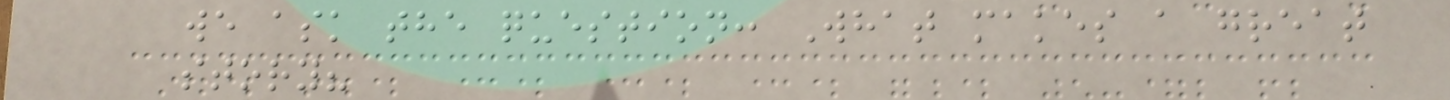we ask the question: What makes a great
story?
